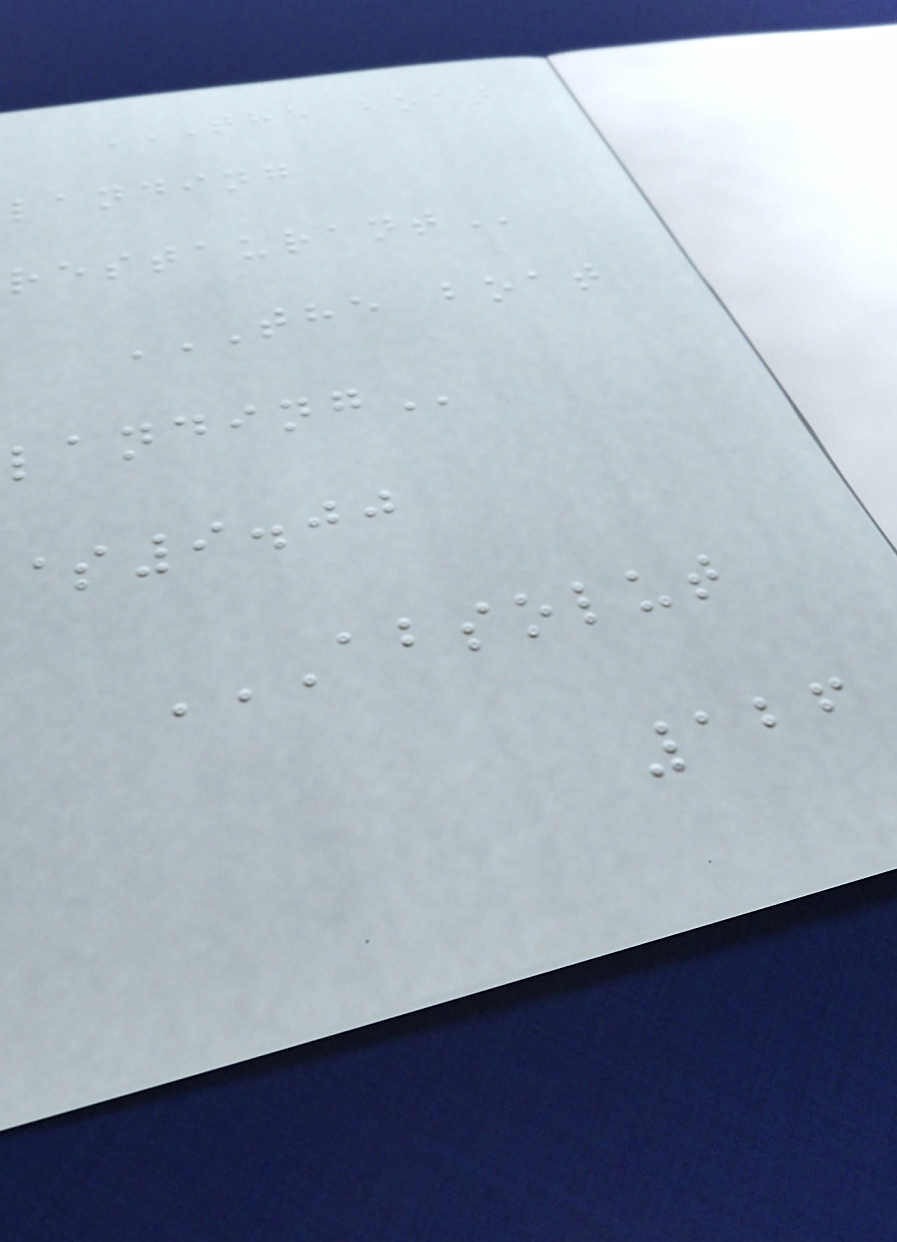THE BOAT
LANDING
RESTAURANT
THE BOAT
LANDING
$9.00
ABSOLUT
126
